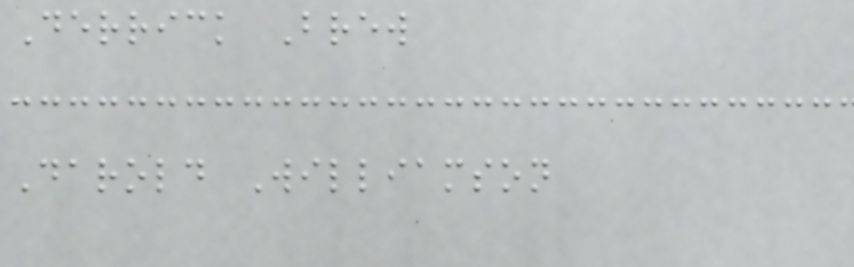Derrick Brew
Darold Williamson
